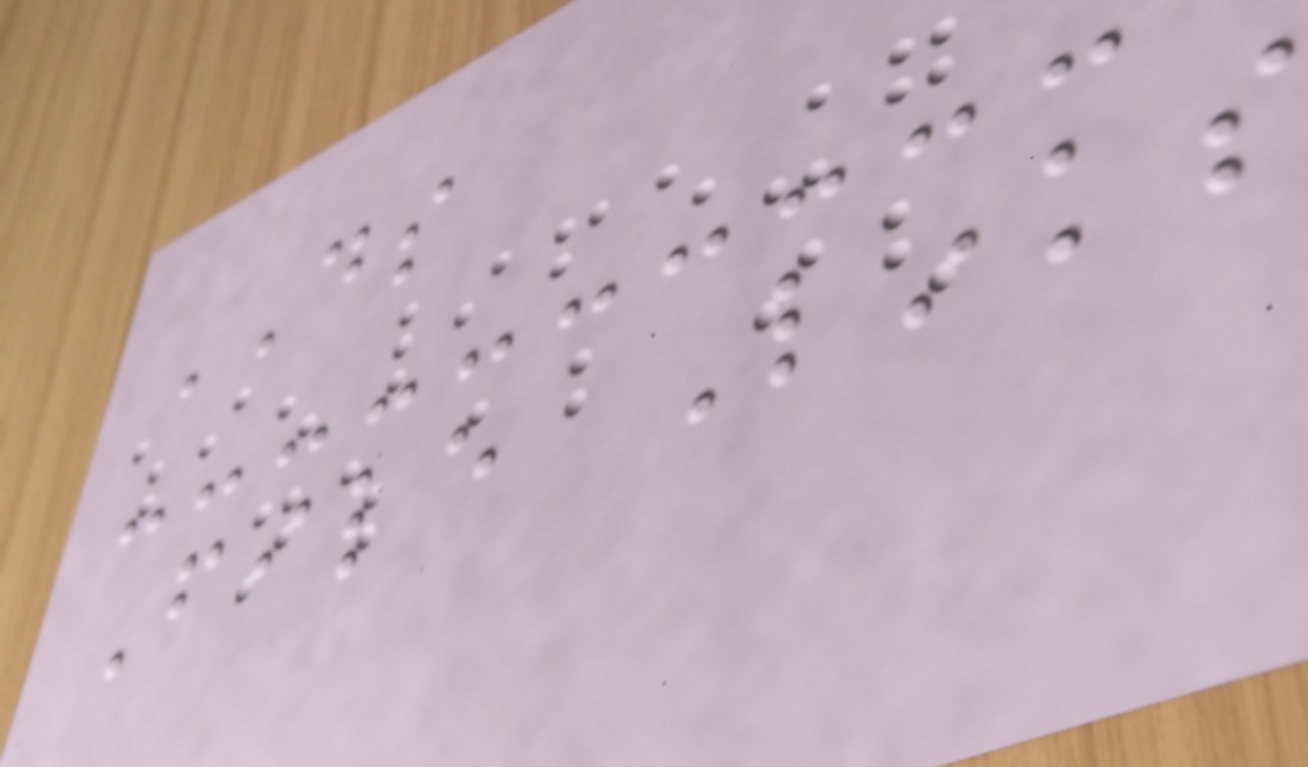DS
File Links
